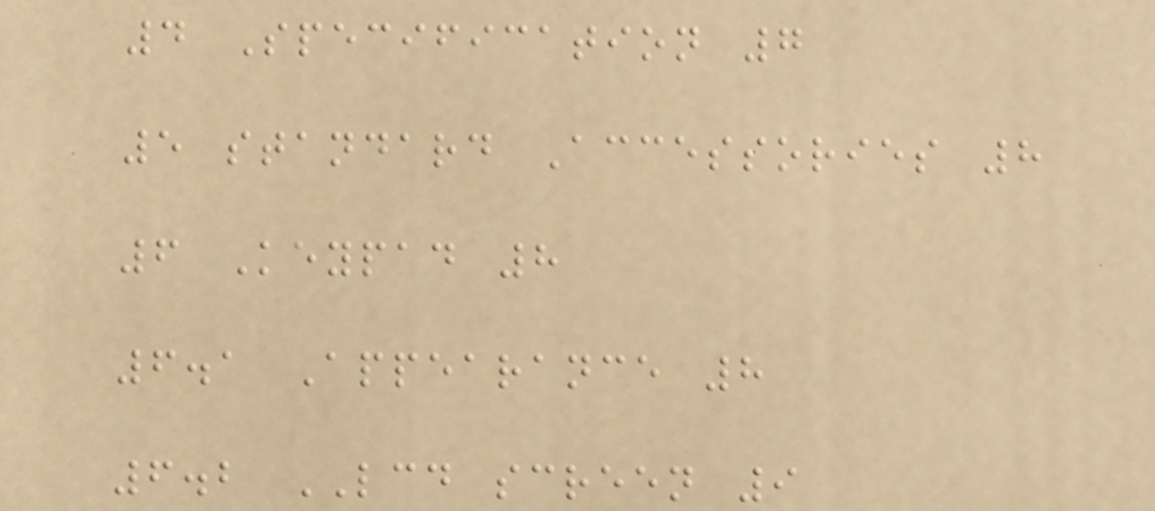4 Specification 7
5 standard Accessories 8
6 Keypad 8
6.1 Appearance 8
6.2 LCD screen 9
